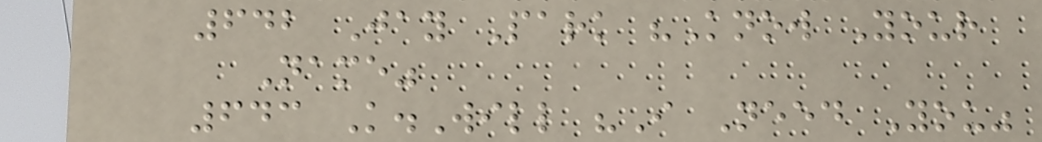642 Jay Park "Know Your
Name"
643 K.Will "I Need You"
